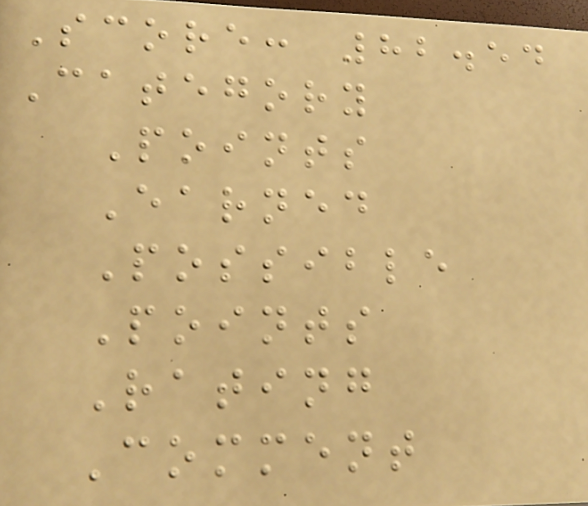Score: 82.54
Category
Points
Earned
Possible
Points
Rating
Comment
